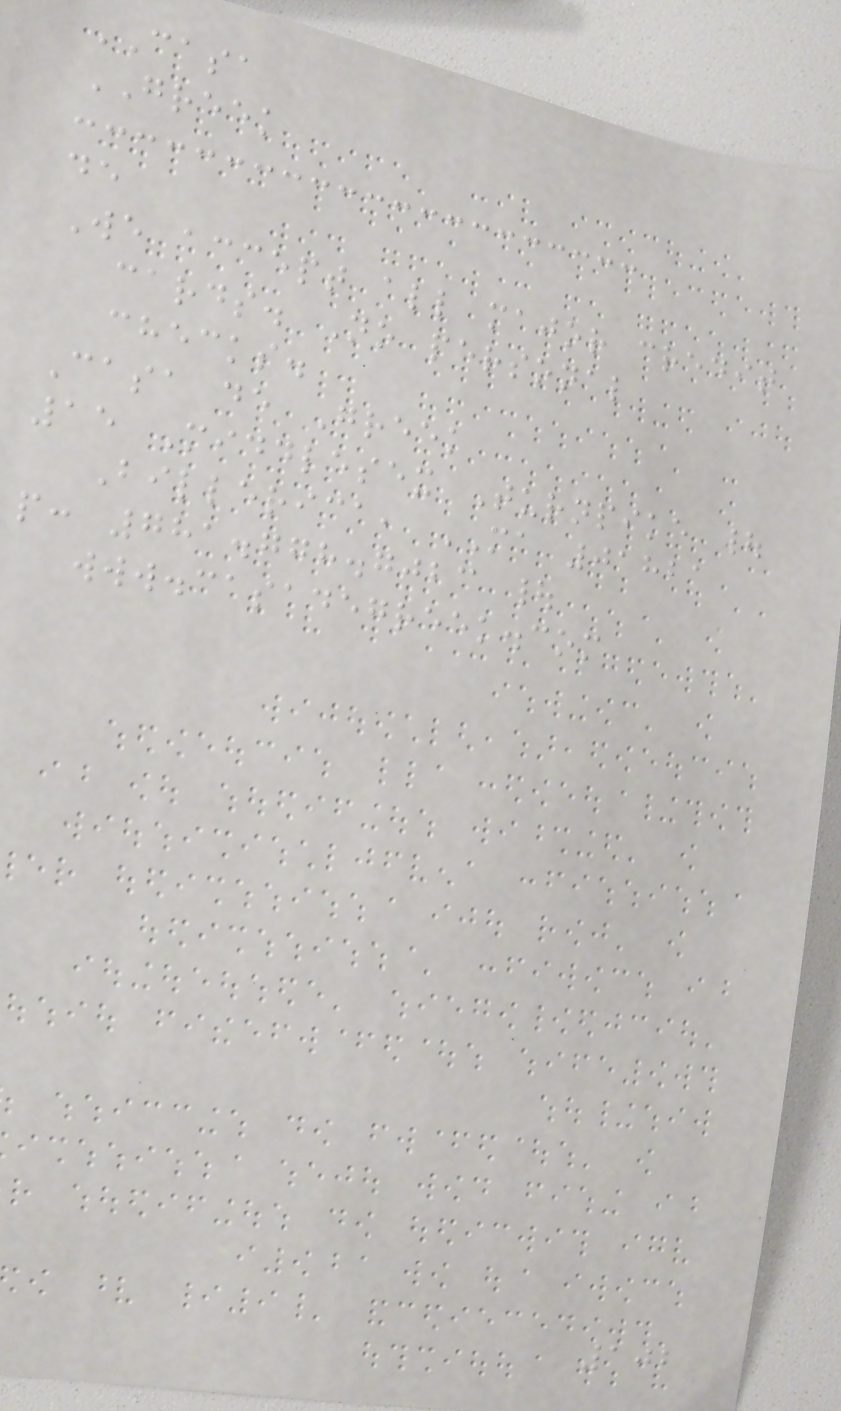CASA
GREEK
de
We accept all major credit
cards. No personal
checks.
Casa de Greek
15 Middlesex Turnpike |
Billerica, MA 01821
p: 781.778.7023 |
www.casadegreek.com
102
